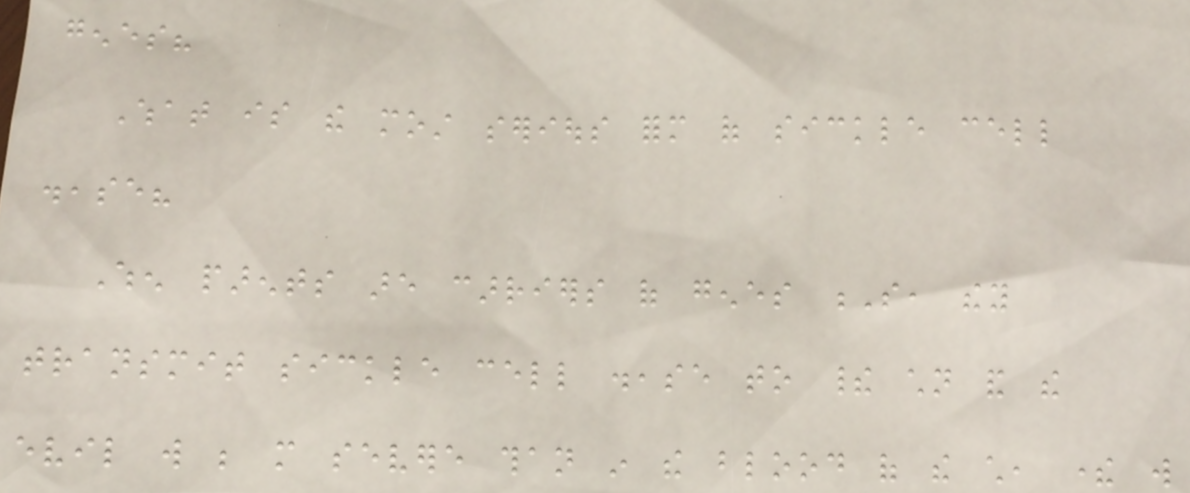genes?
What is the most serious form of sickle cell
disease?
When parents are carriers of genes S, they
transmit sickle cell disease to their children and the
evil will be more severe than in the blood of the child, there will
